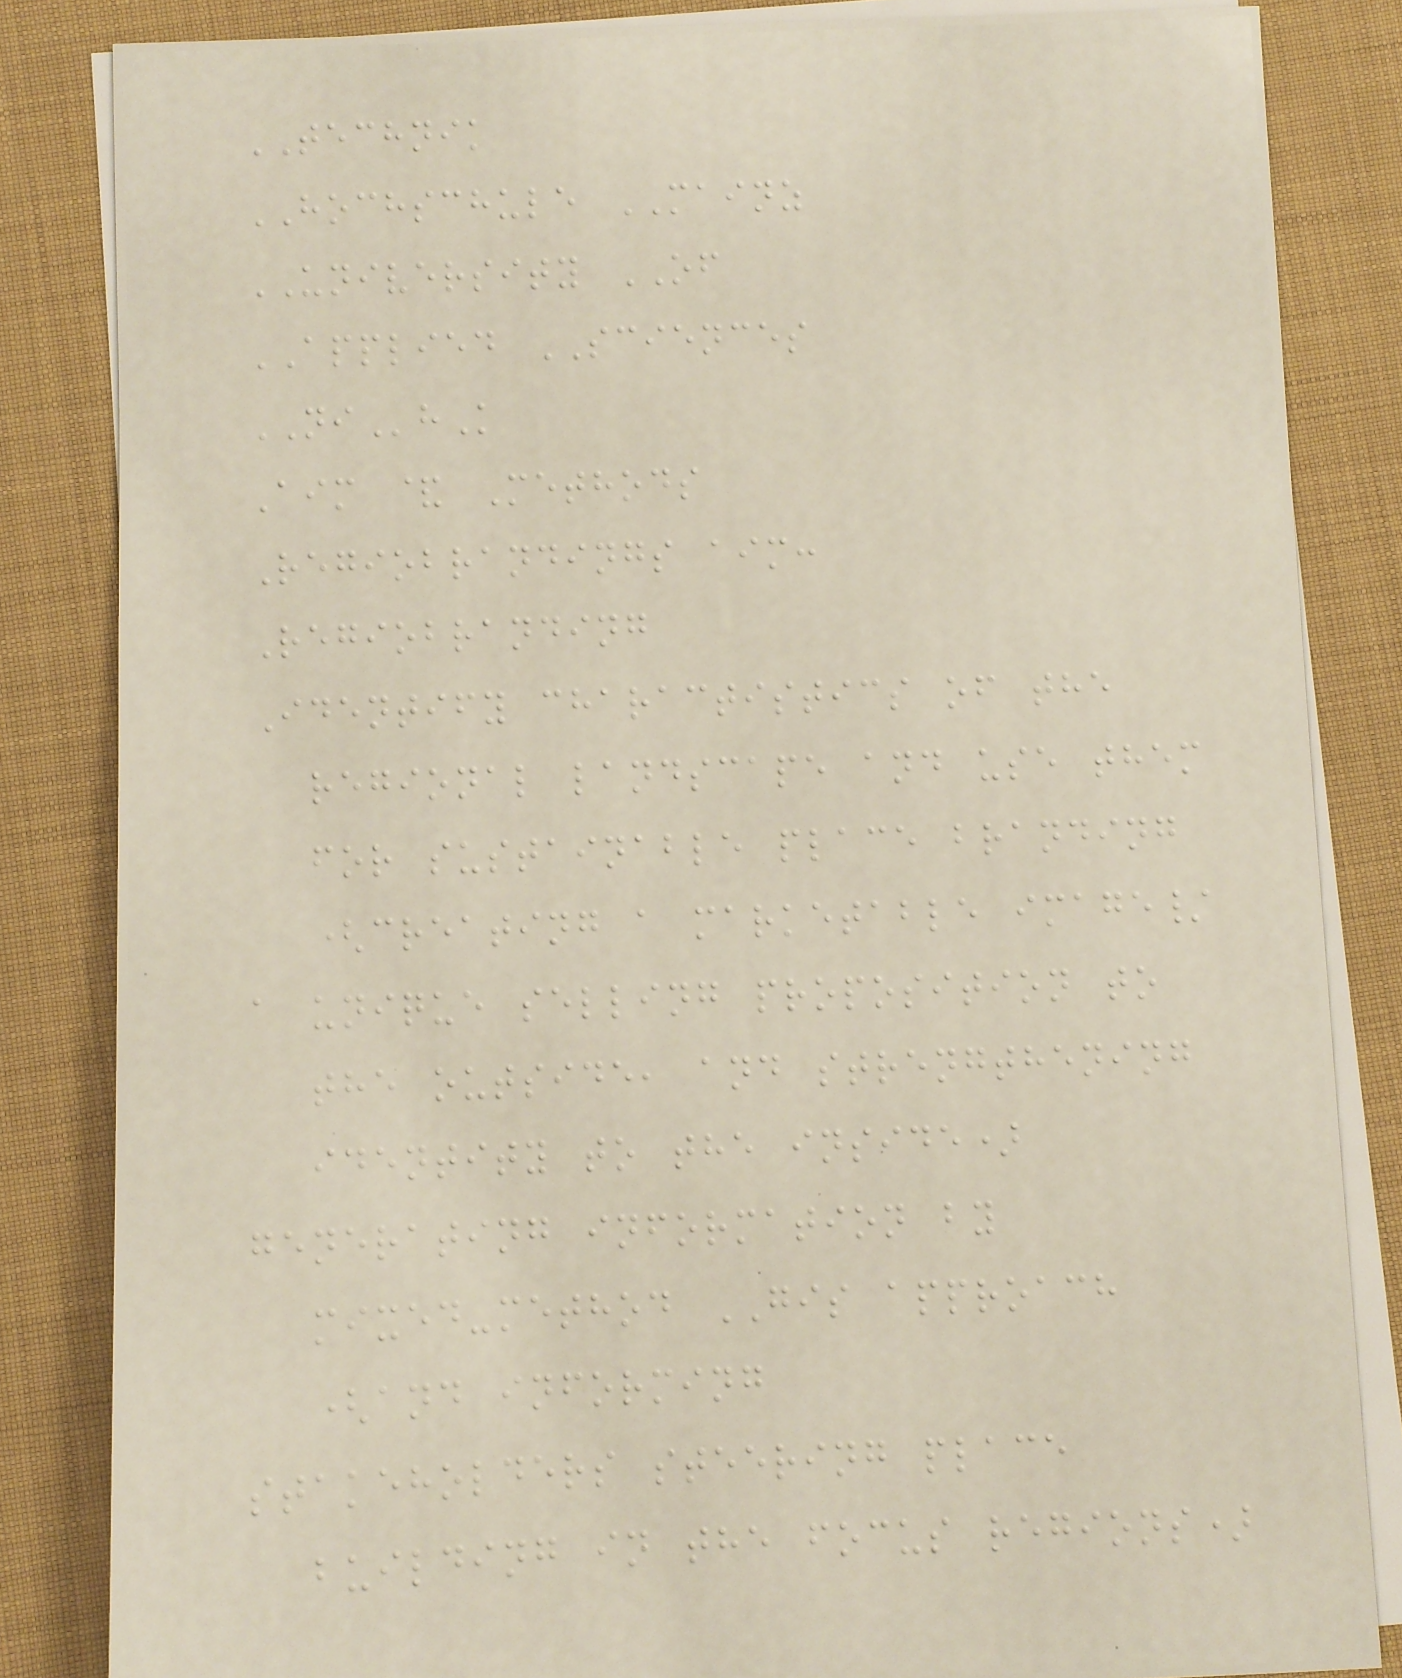TECHNIK
HOCHSCHULE MAINZ
UNIVERSITY OF
APPLIED SCIENCES
NIhK
Aim & Methods
Regiobrandings aim:
Regiobranding
Identify charactistics of the
regional landscape and use them
for sustainable place branding
(creating a marketable image/
a unique selling proposition to
the outside, and strengthening
identity to the inside)
generating information by
mixed-method GIS approach
(and informing
stakeholders steering place
building in the focus regions)
